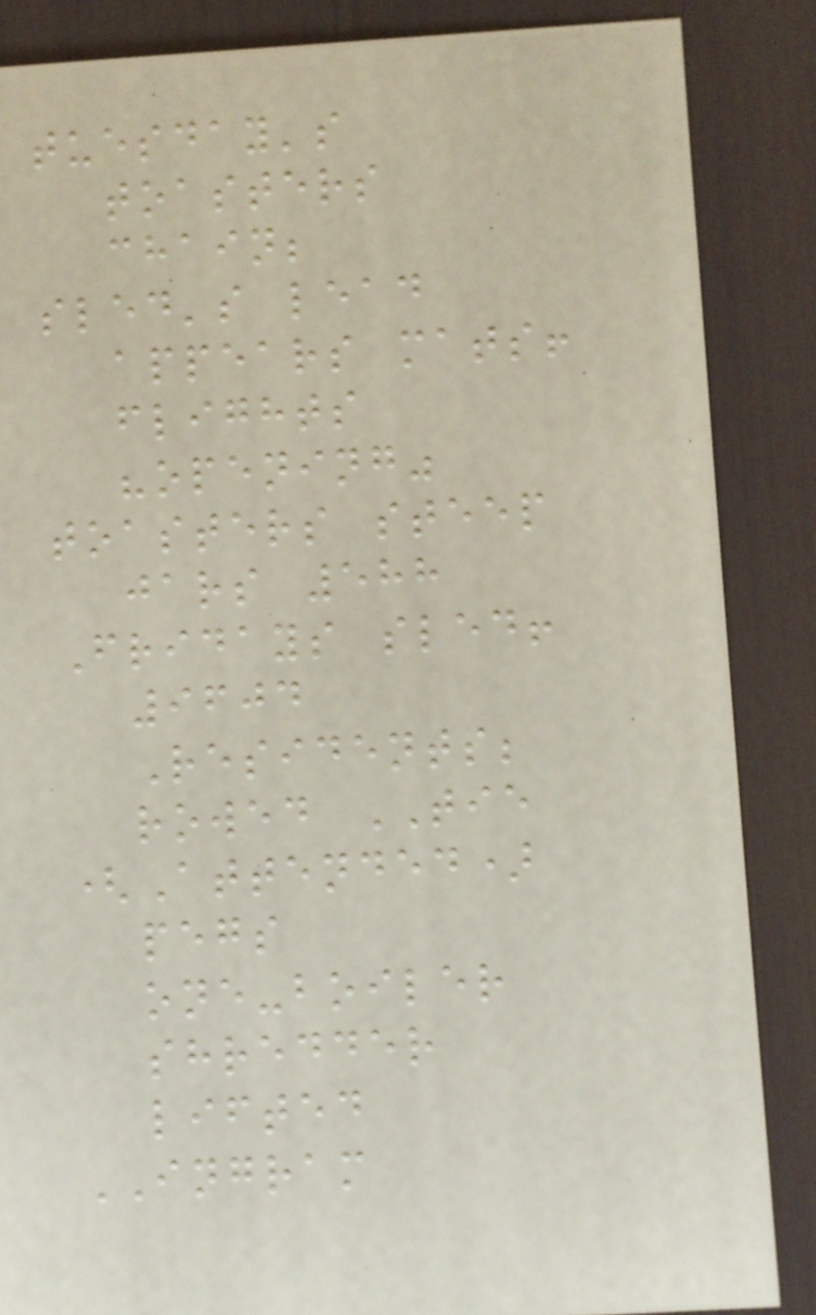tuesday's
toasters
chain;
sled's lead
appears mats!
flights
"opening"
toasters steep
jars 588
Fridays sled!
9604
Residents;
rowed TIE
(Attended)
pegs
one-boiler
shredder
lifted
INGRAM
